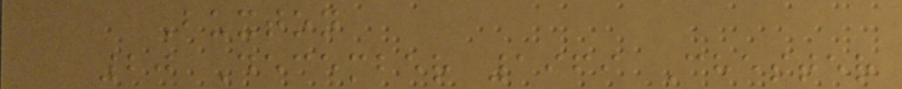Buxton
20 December 1969 Chester
